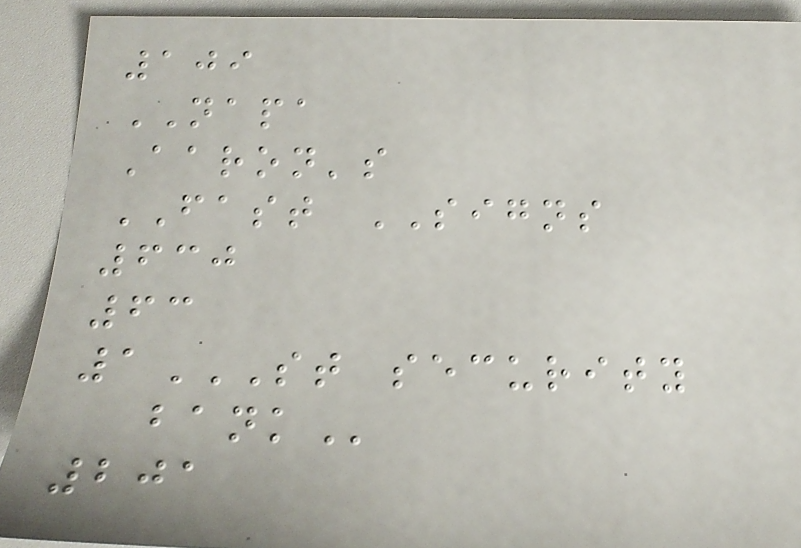109
NAPA
Aaron's
FAST SIGNS
630
63
1ST SECURITY
BANK
201
